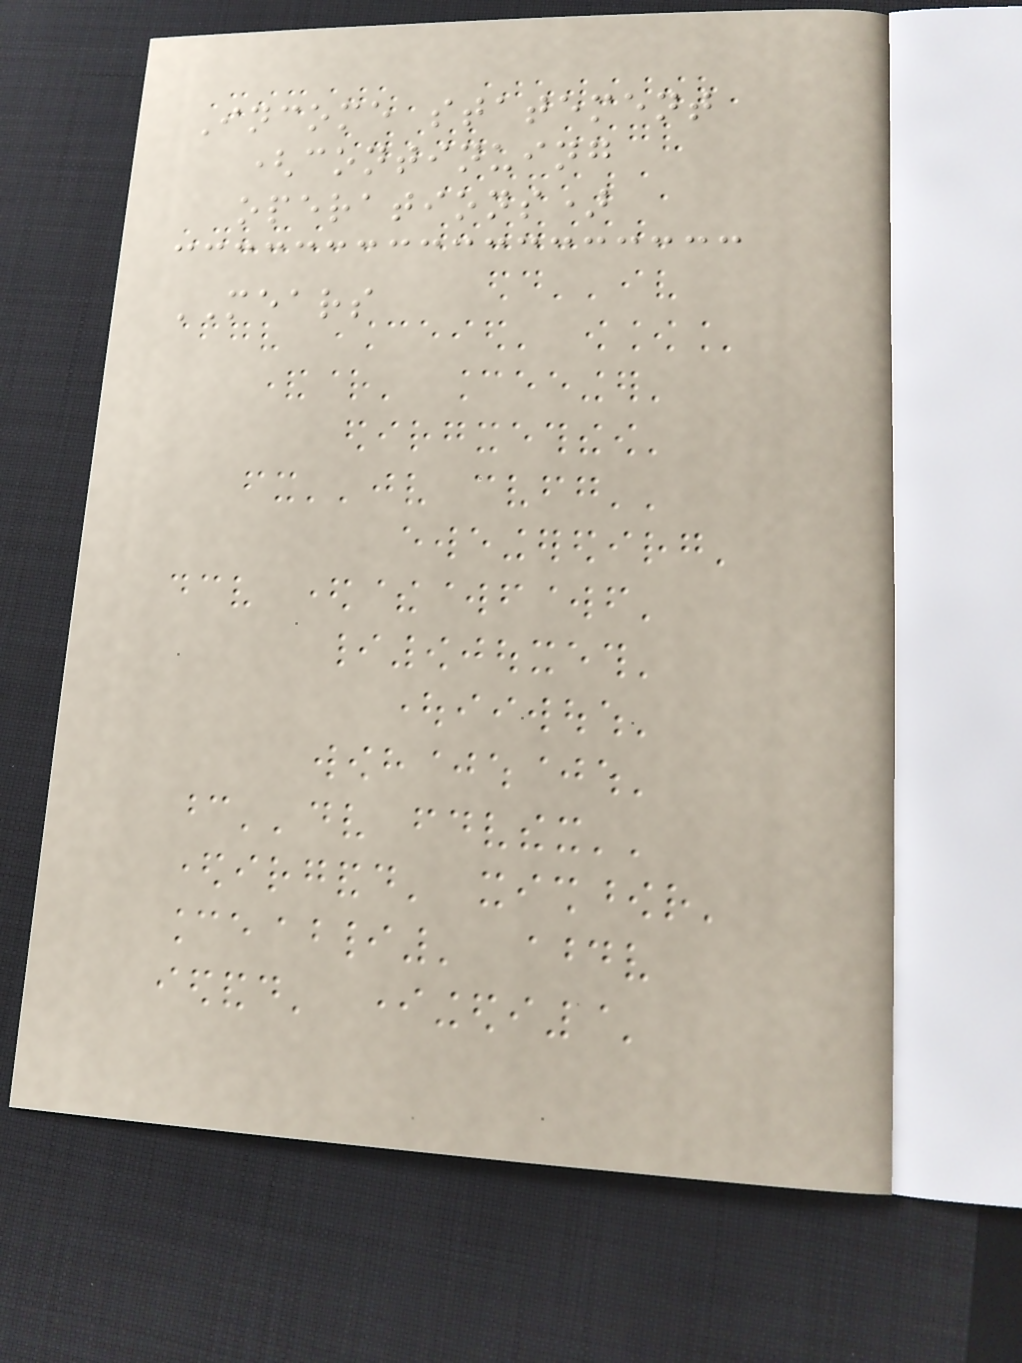Income statement
(continuing
operations)
MEARS
